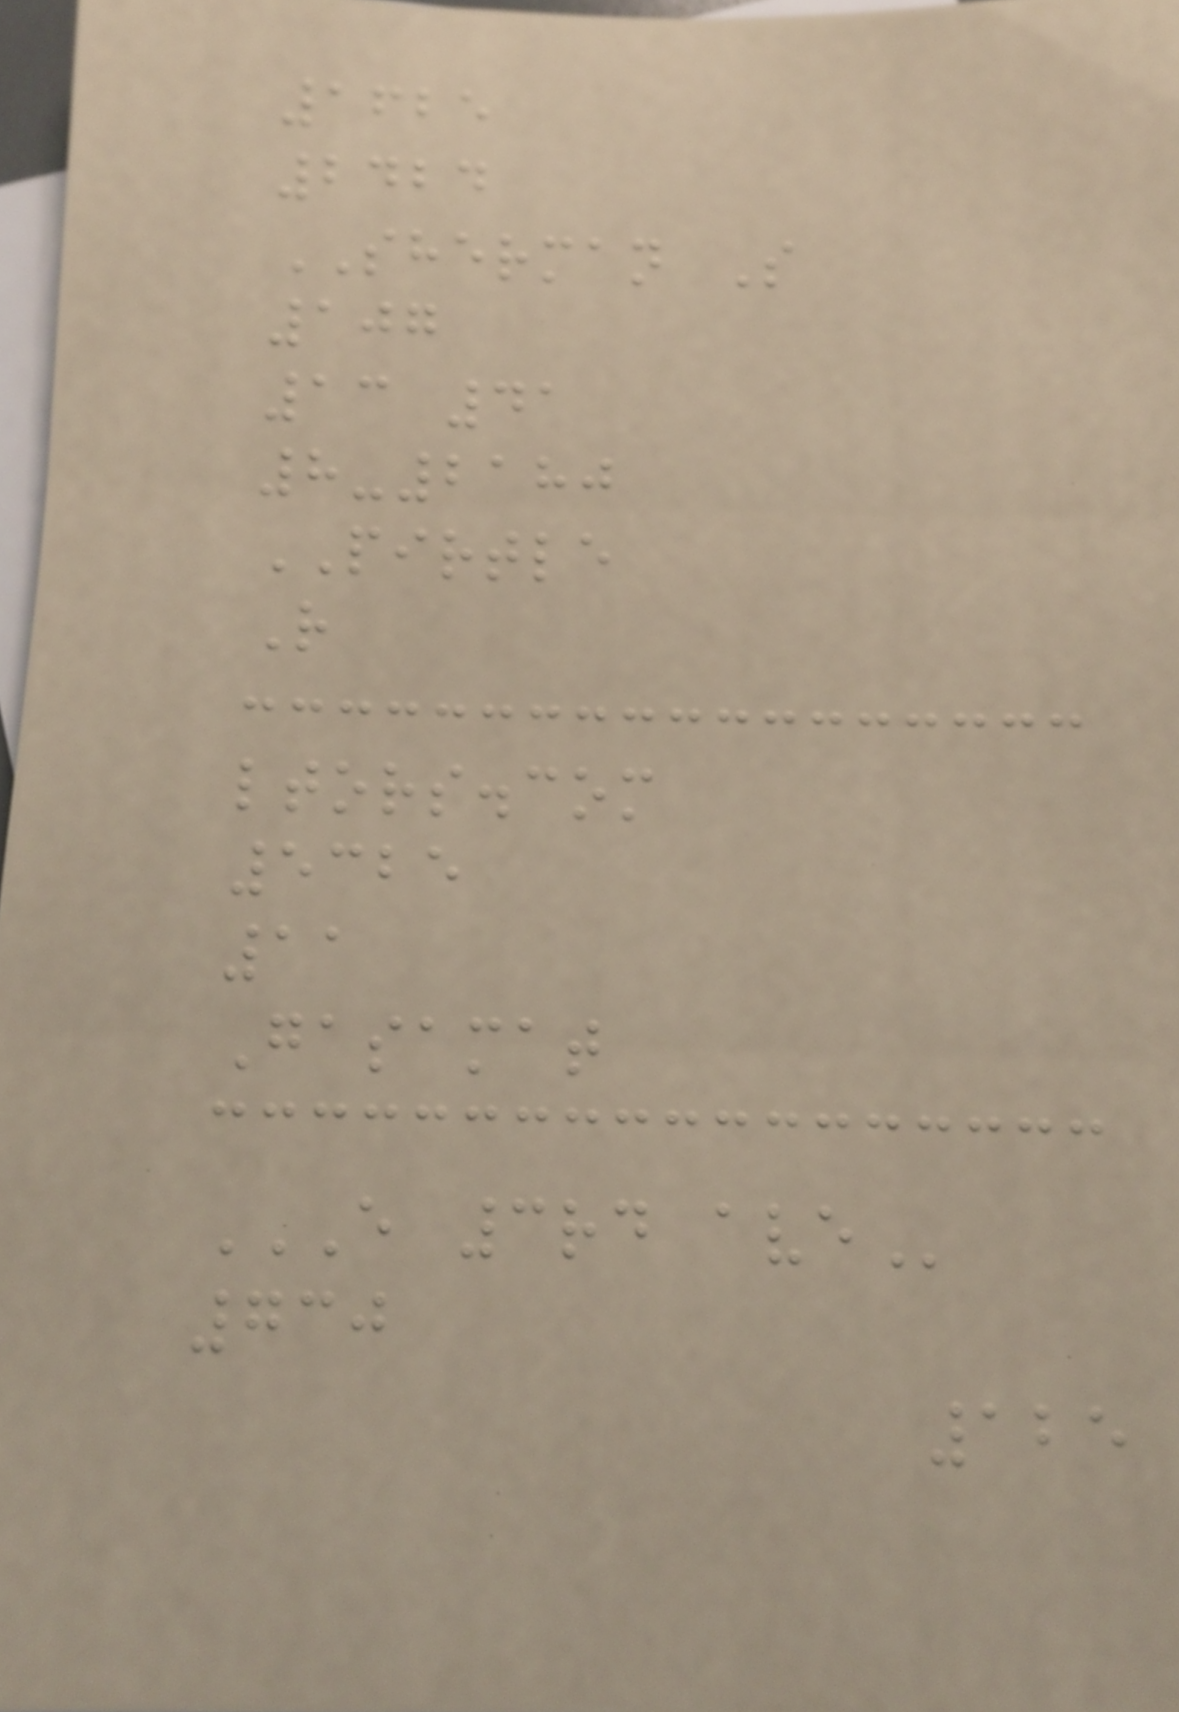1625
2424
SHERMAN S
107
13 41
8-2180
PIRTLE
R
ltors.com
5325
11
Gasamat
E 3RD AVE
730
125
